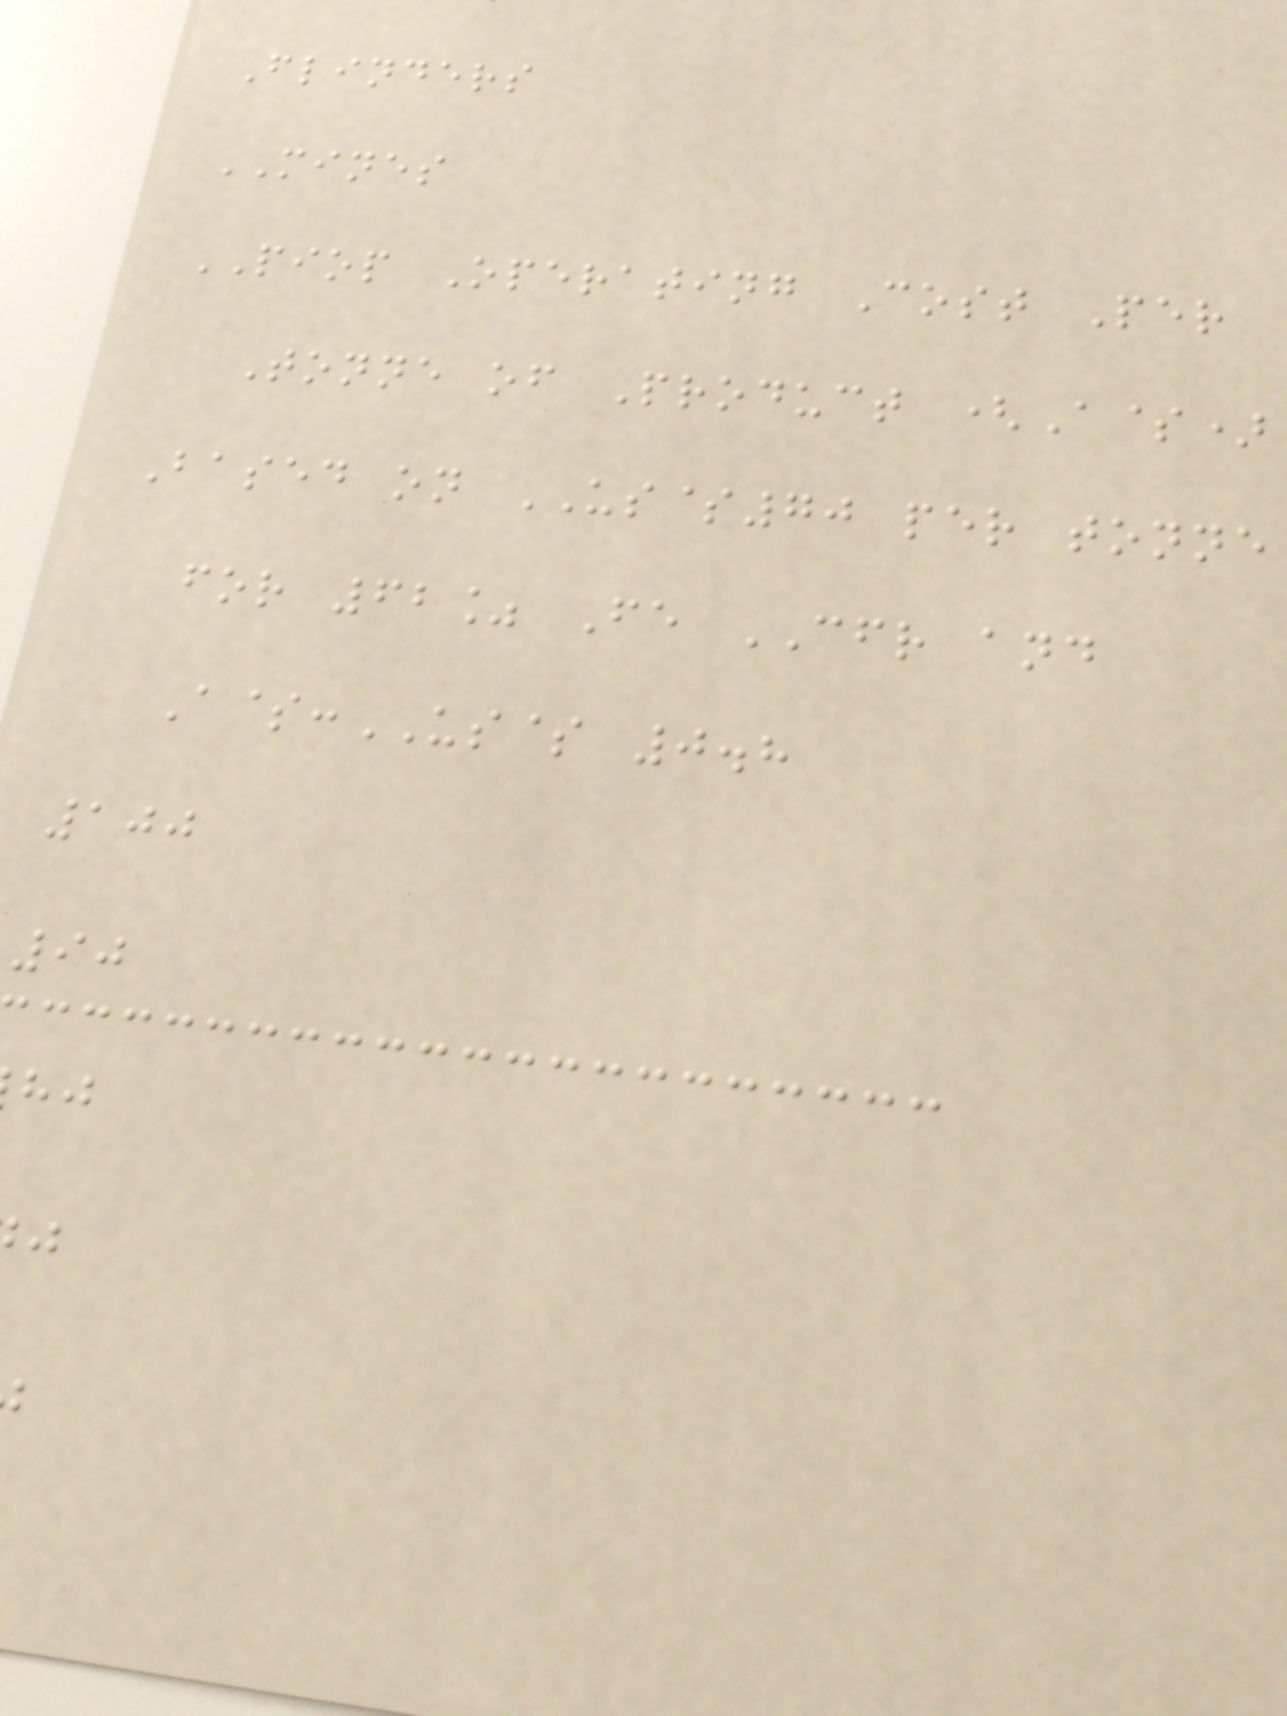Flinders
MINES
PIOP Operating Cost Per
Tonne of Product (A$)
Based on US$70 per tonne
for 62% Fe CFR and
A$:US$ 0.8
100
90
